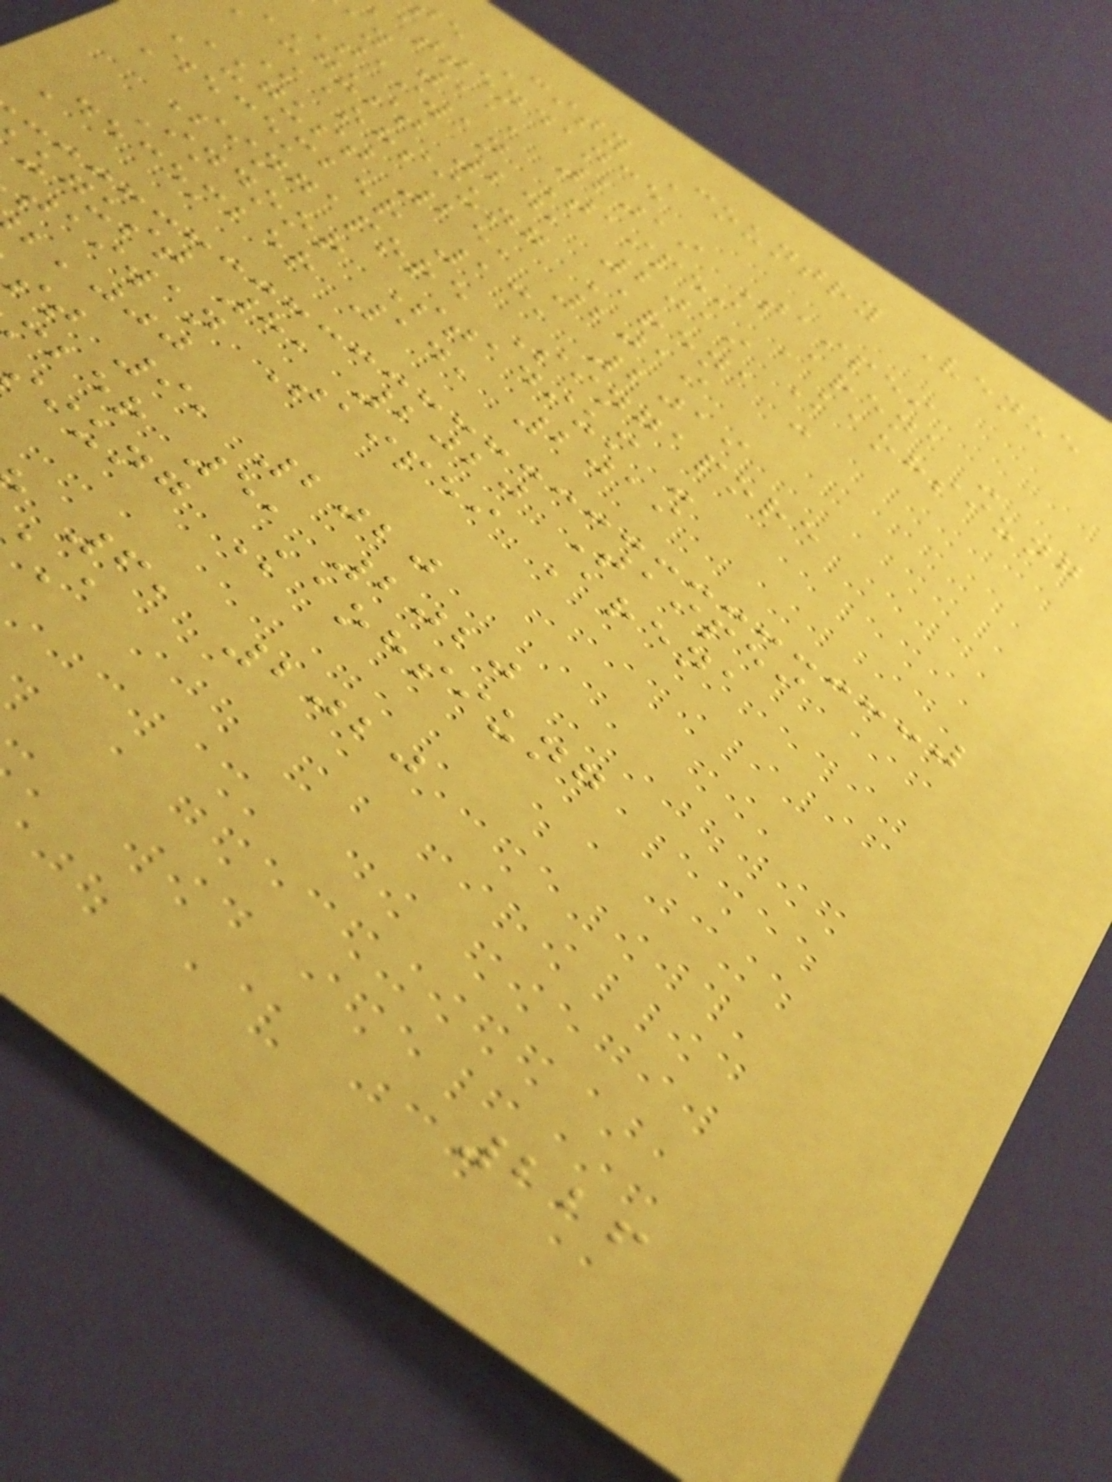te City Country Venue
attendance
ay 11, 2019 Taipei
Taiwan Taipei Arena -
august 24, 2019 Kaohsiung
Kaohsiung Arena -
August 25, 2019
December 13, 2019
Singapore Singapore
Indoor Stadium -
December 14, 2019
ugust 8, 2020 Taipei
taiwan Taipei Arena
,jjj
st 9, 2020
mber 5, 2020
iung Kaohsiung
6, 2020
226
